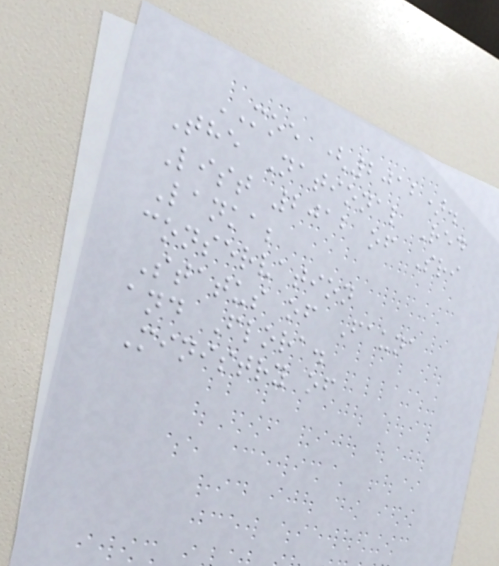MOE (2012).
The National Red
List 2012 of Sri
Lanka;
conservation
Status of Fauna
and Flora.
Ministry of
